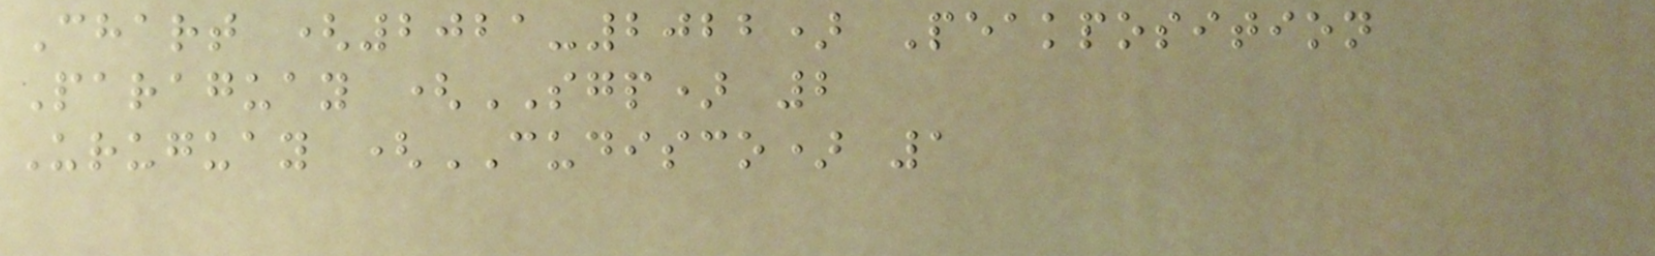Chart (2021-2022) Peakposition
Paraguay (SGP) 2
Uruguay (CUDISCO) 1
